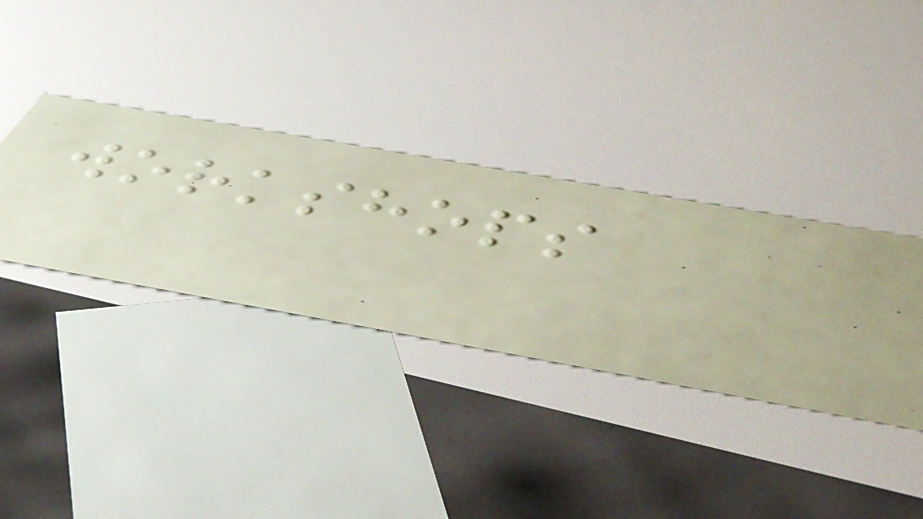workshops
